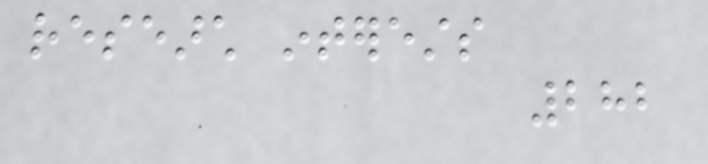research interests
282
